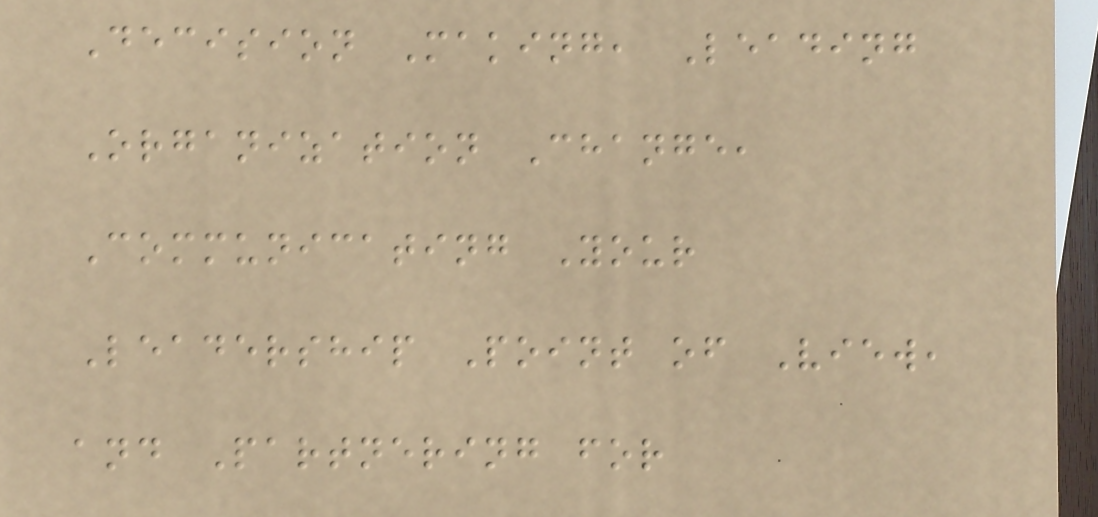Decision Making, Leading
Organization Change,
Communicating Your
Leadership Point of View,
and Partnering for
